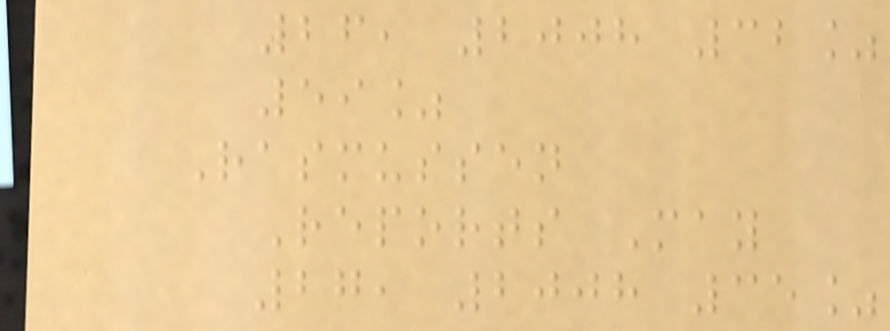26, 2008 32%
59%
Rasmussen
Reports May
27, 2008 35%
